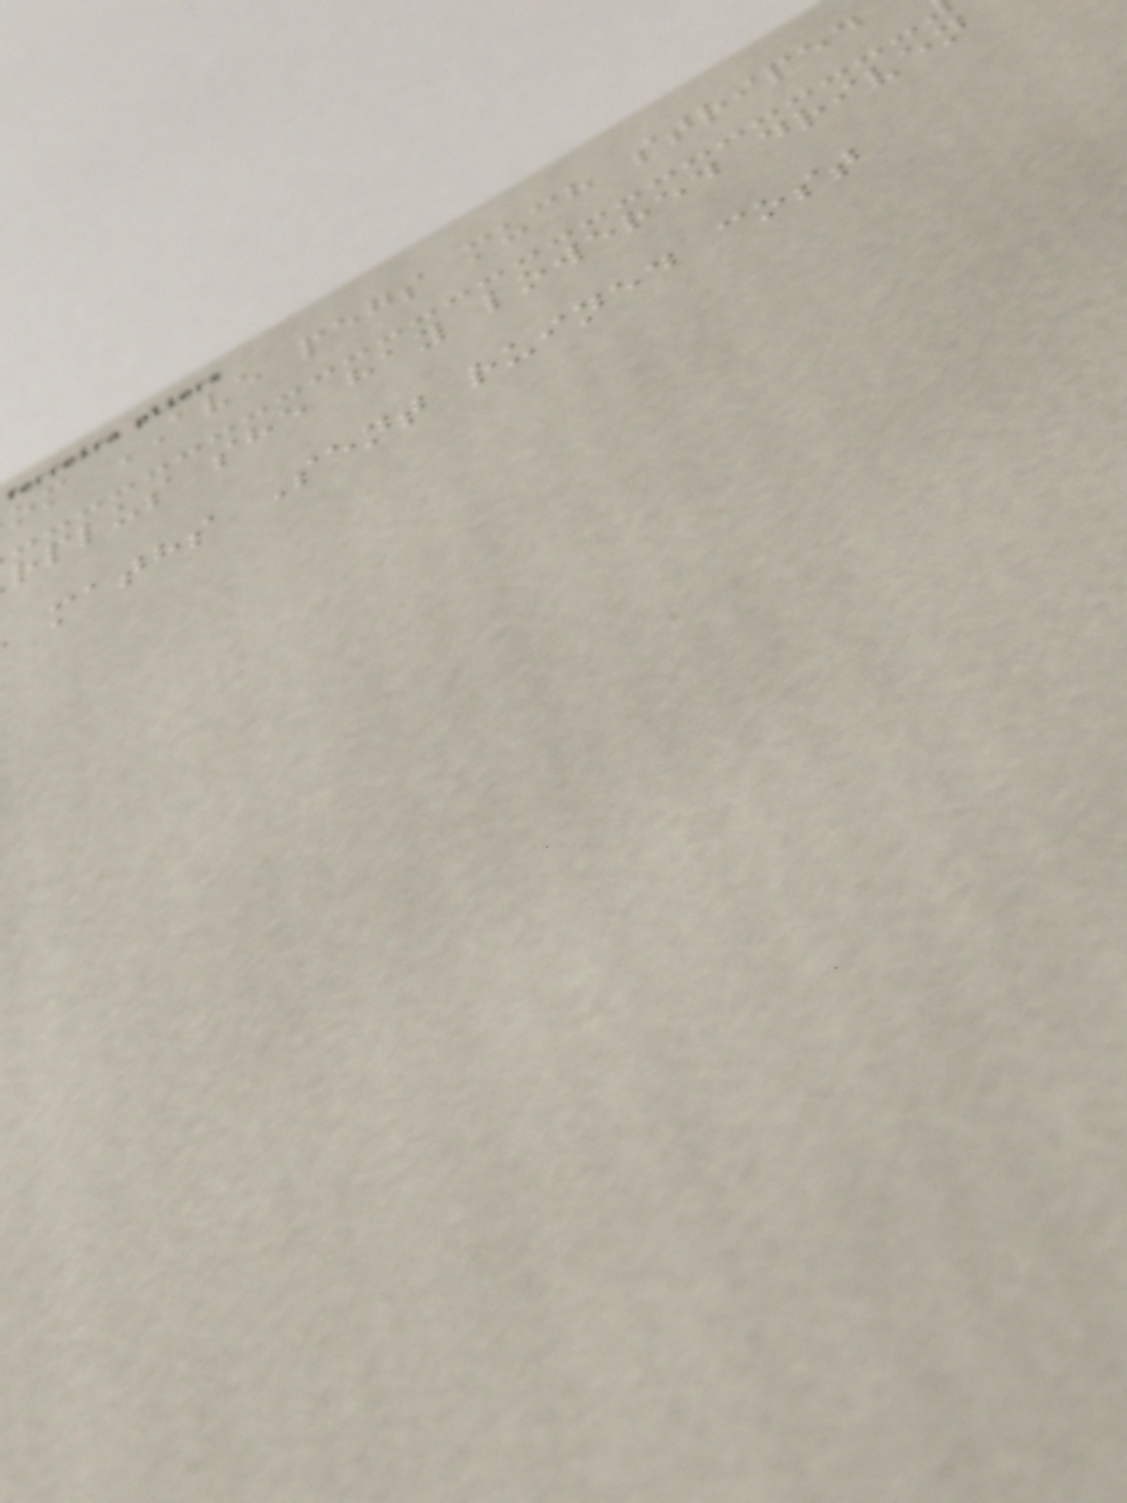om AVE pegs much striped
rplus she hay lowered driven
maths Sent ruined cost
